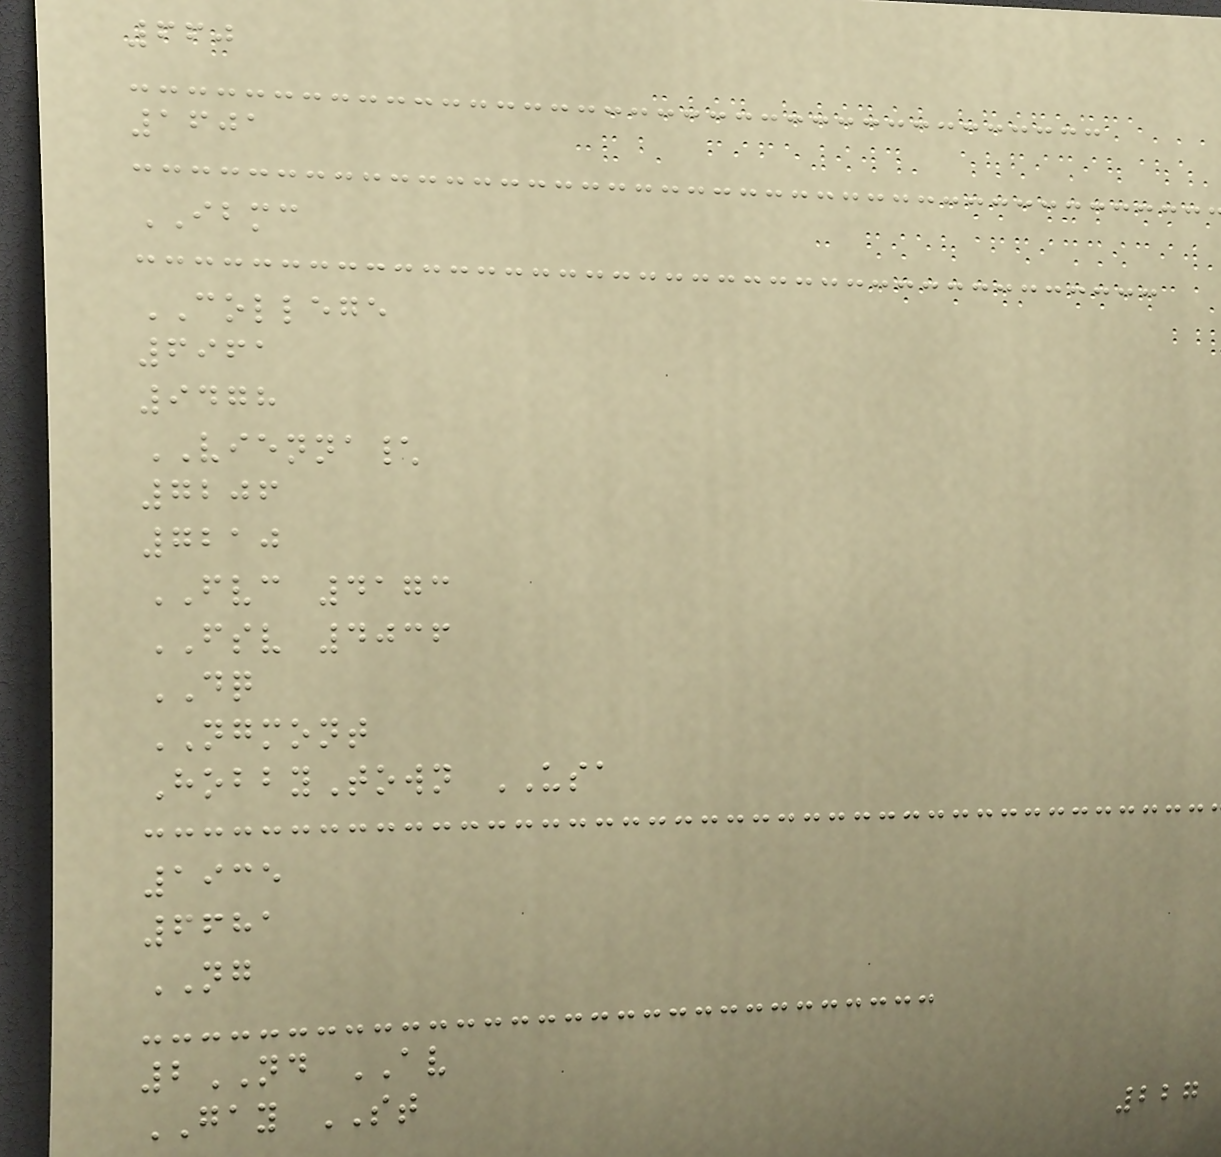660
1601
IBMC
COLLEGE
6961
9478
VIENNA\
7206
7210
FVC 4173
FSV 4036
DQ
NGMONT
HobbyTown USA
1935
6681
NG
2ND AV
GAY ST
227
